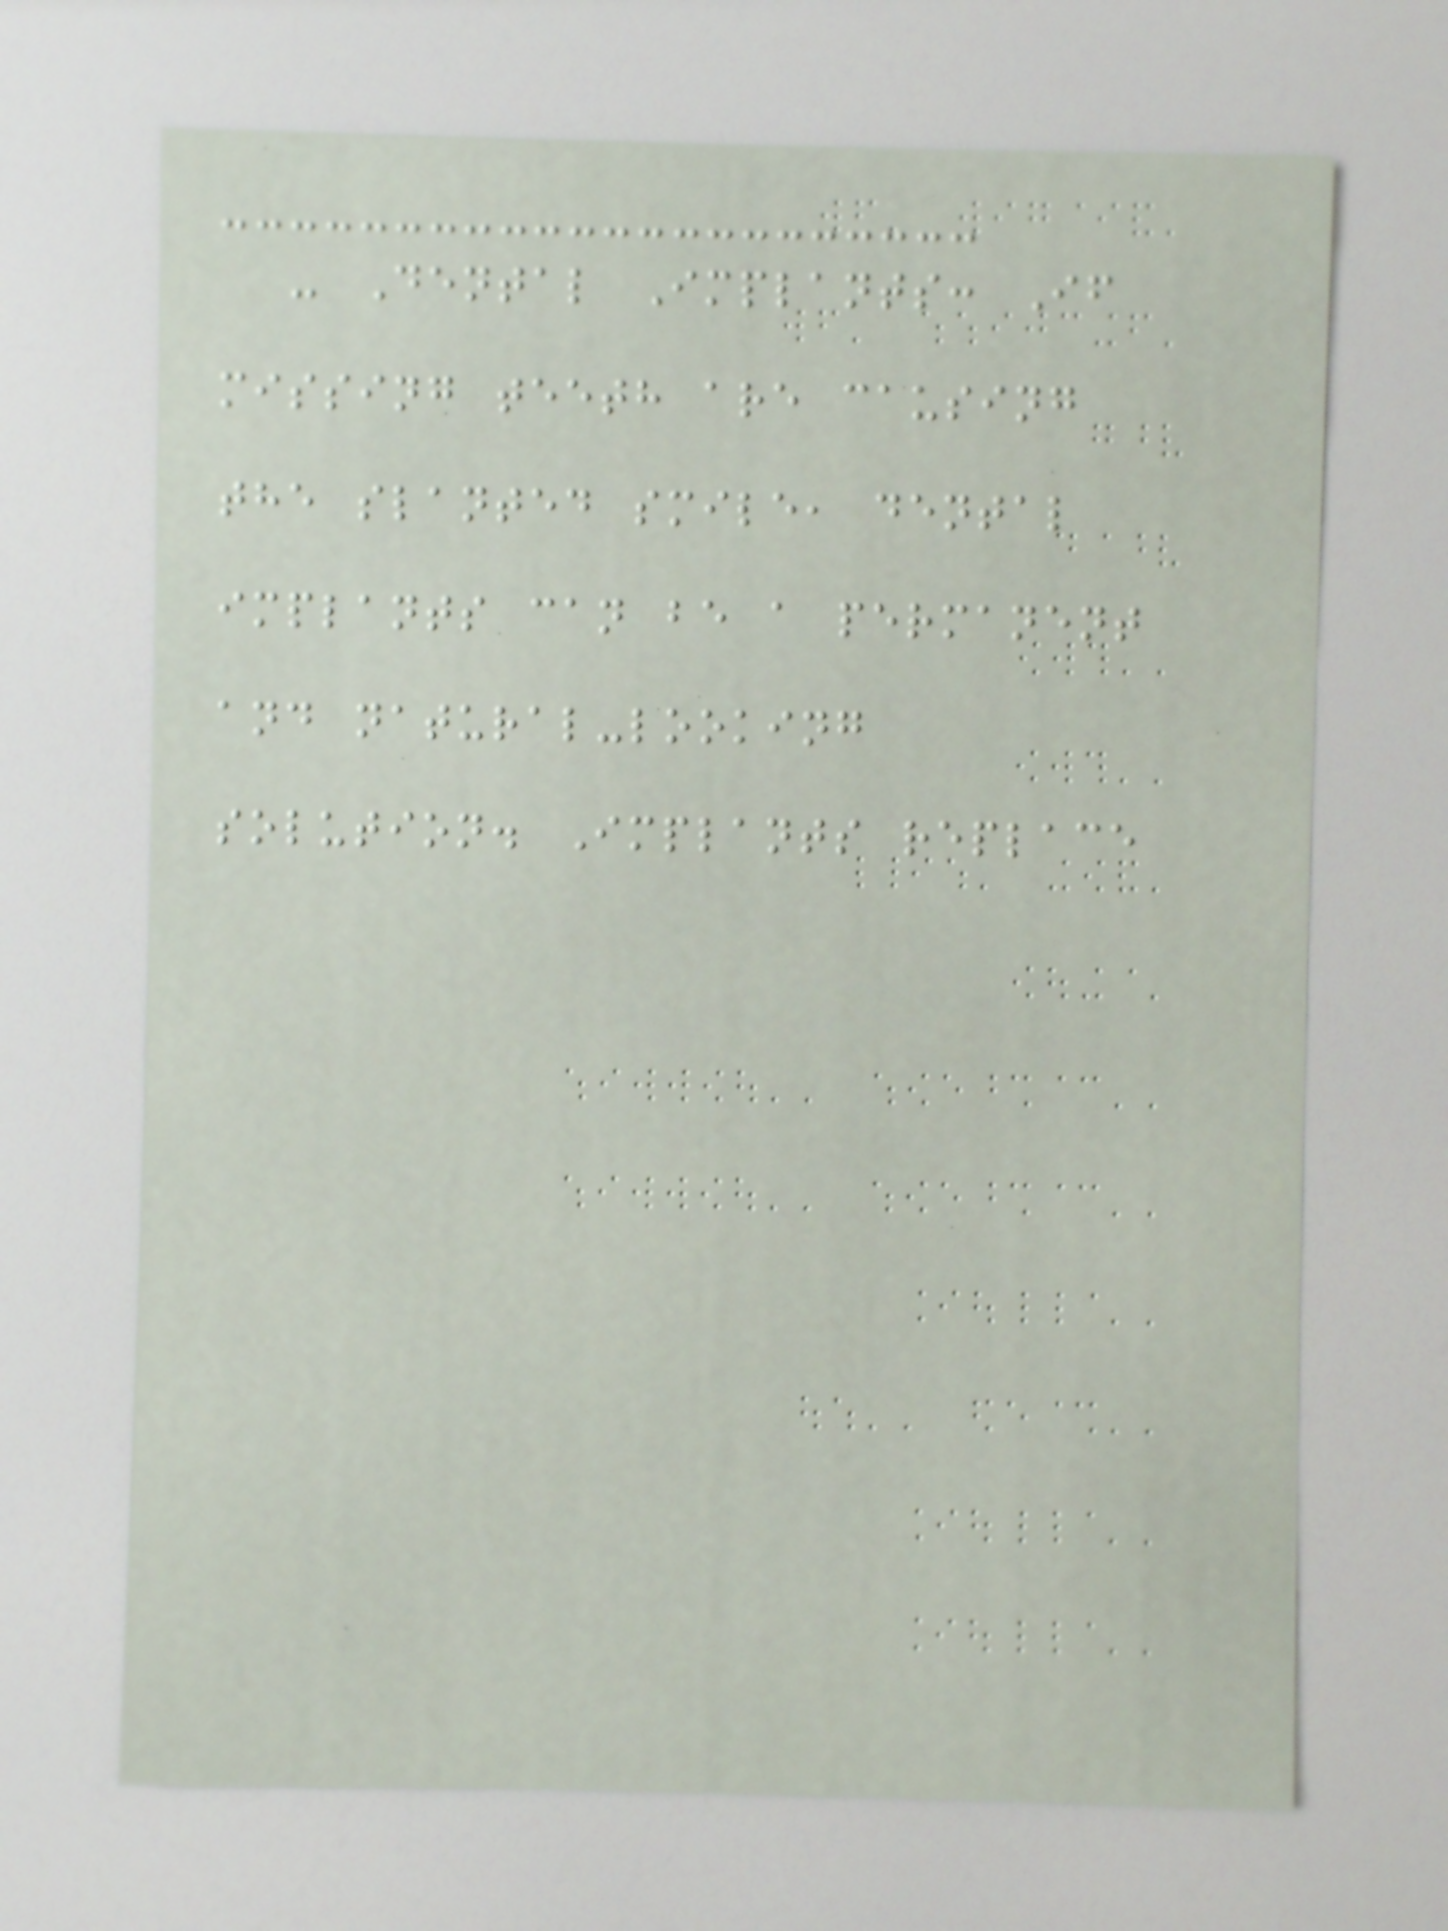- Dental Implants: If
missing teeth are causing
the slanted smile, dental
implants can be a permanent
and natural-looking
solution. Implants replace
